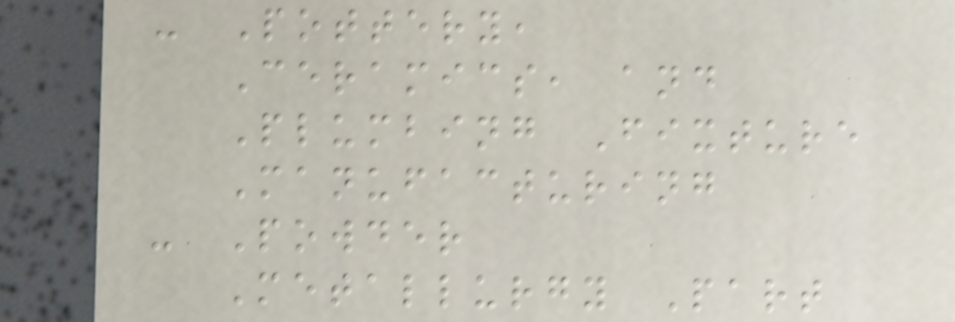- Pottery,
Ceramics, and
Plumbing Fixture
Manufacturing
- Powder
Metallurgy Part
